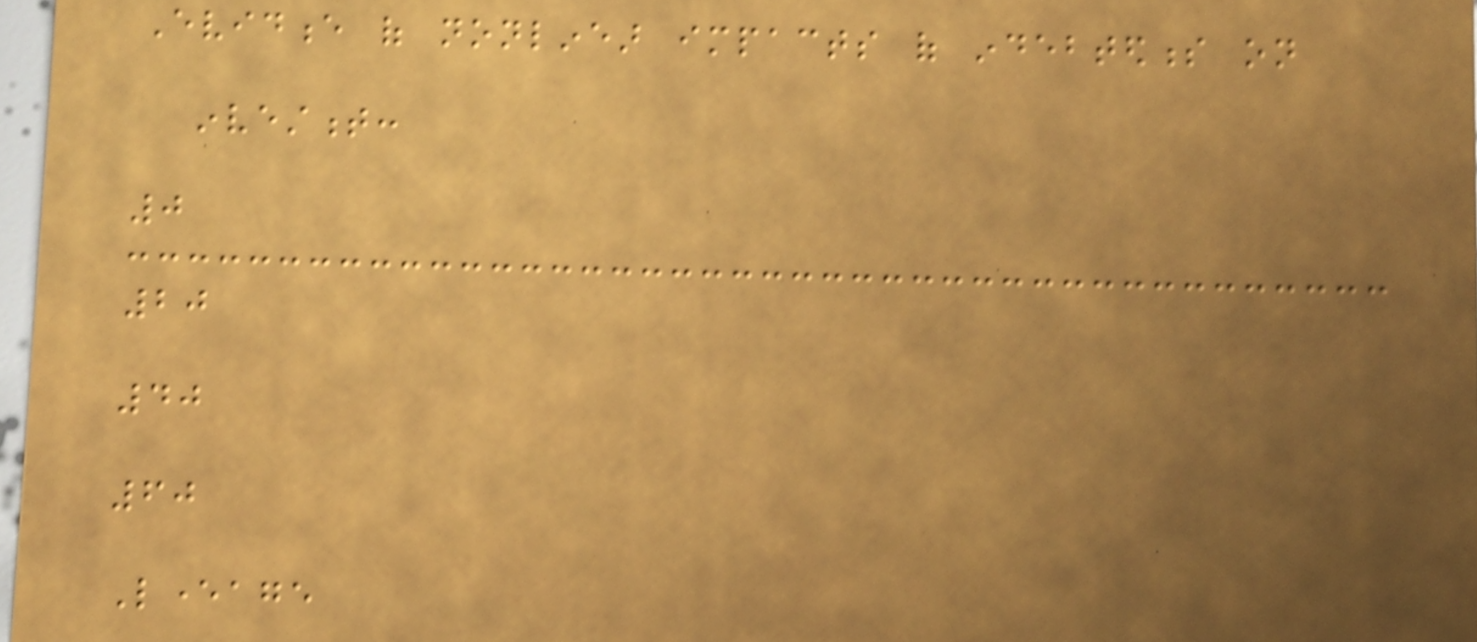Evidence of nonlinear impacts of indebtedness on
investment:
0
20
40
60
Leverage
